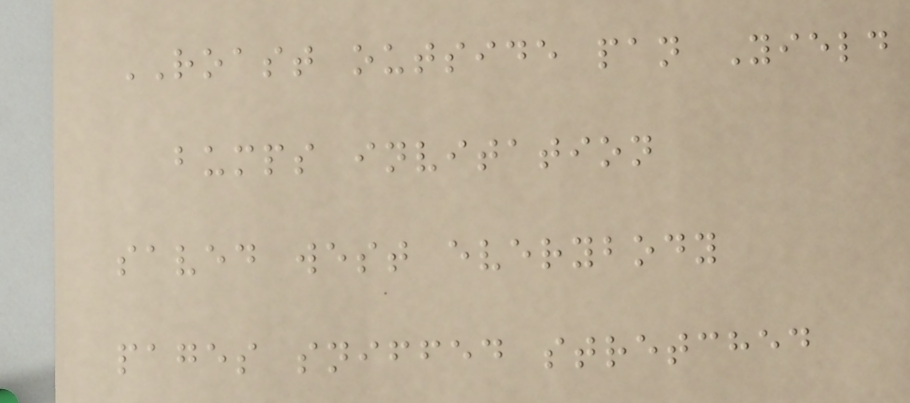ROAST outside pan Yield
bumps invitation
saved west everybody
pages sniffed stretched
